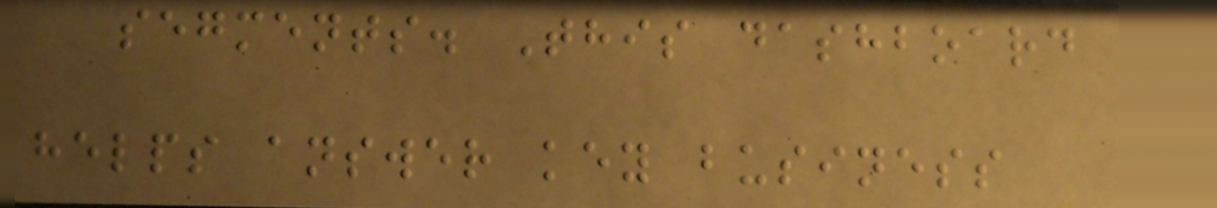segments. This dashboard
helps answer key business
